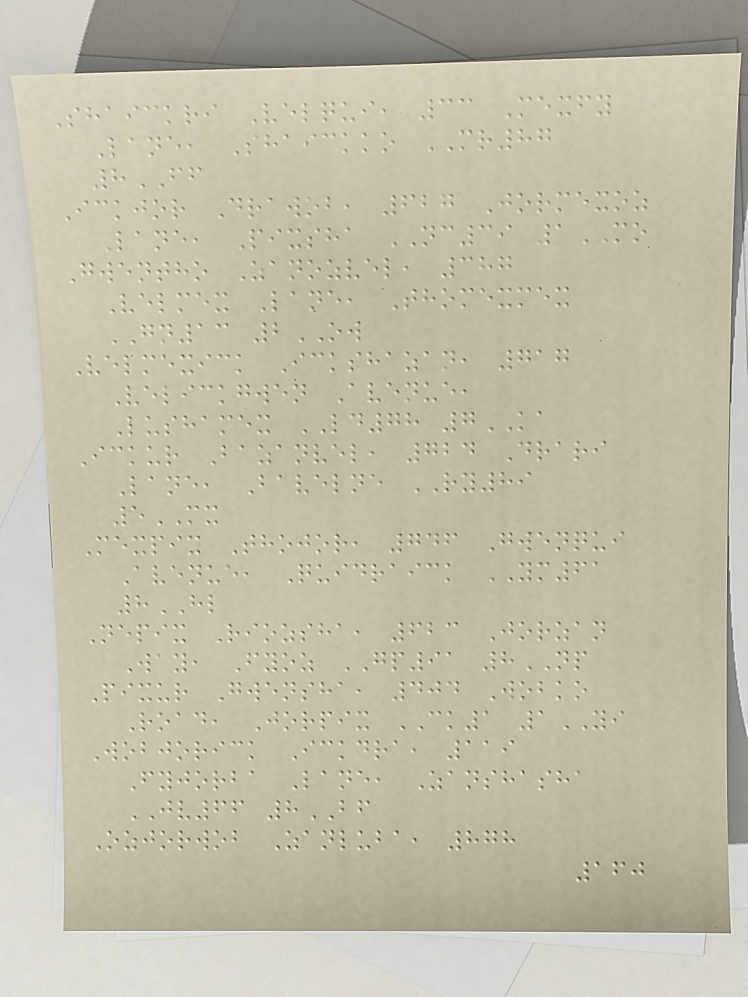Shaickri Velqui, 33 Mexfy
Lane, Shaickko MR87
8FF
Ickjor Drawob, 627 Jormexoz
Lane, Pixsha NC39 1MO
Gwentho Zanozvel, 387
Velmex Lane, Thomexmex
GN13 2OW
Velmexick Ickshazan, 717
Velickgwen Avenue,
Lushamex LD78 7KA
Ickur Bazanvel, 724 Drari
Lane, Bavelne RY89
5MX
Mexpix Thojor, 746 Gwenqui
Avenue, Quidraick YM61
8HL
Nepix Riozsha, 623 Jorzan
Way, Fyoz GP91 8NP
Pixur Gwensha, 404 Wobko
Road, Jorpix CK1 1YI
Wobjorick Ickdra, 119
Fyjorba Lane, Zanshasha
JV66 8BF
Ozjorwob Zanluba, 878
160
